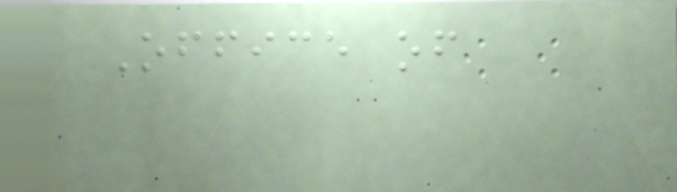Office of
